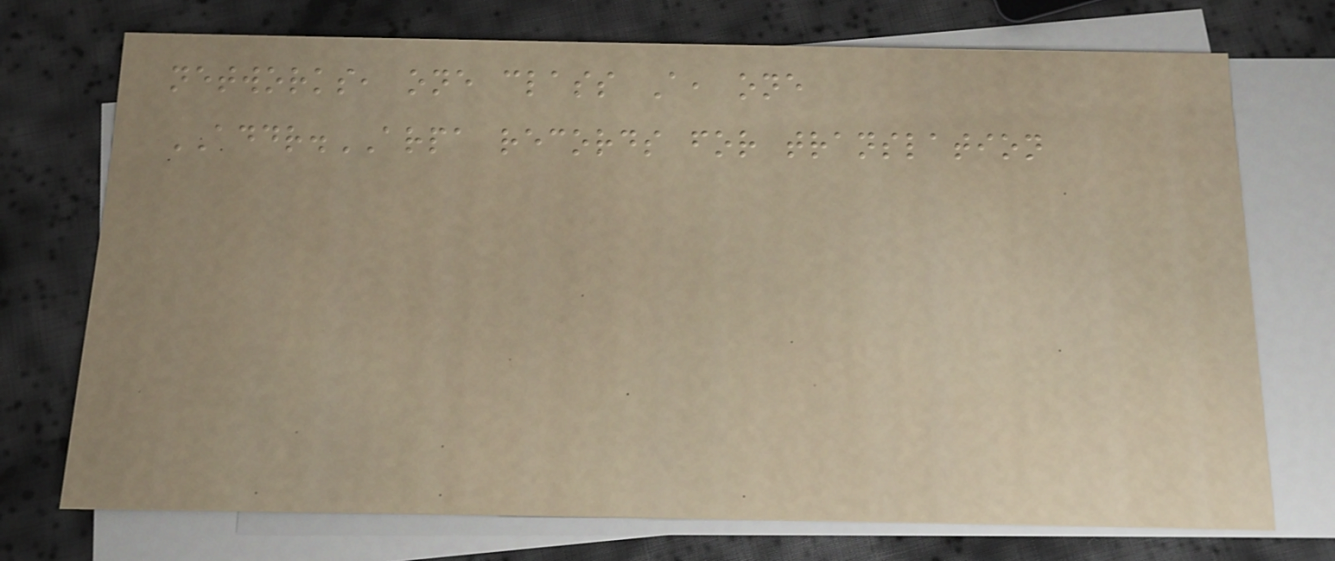networks, one class A, one
ADDR.ARPA records for translation
